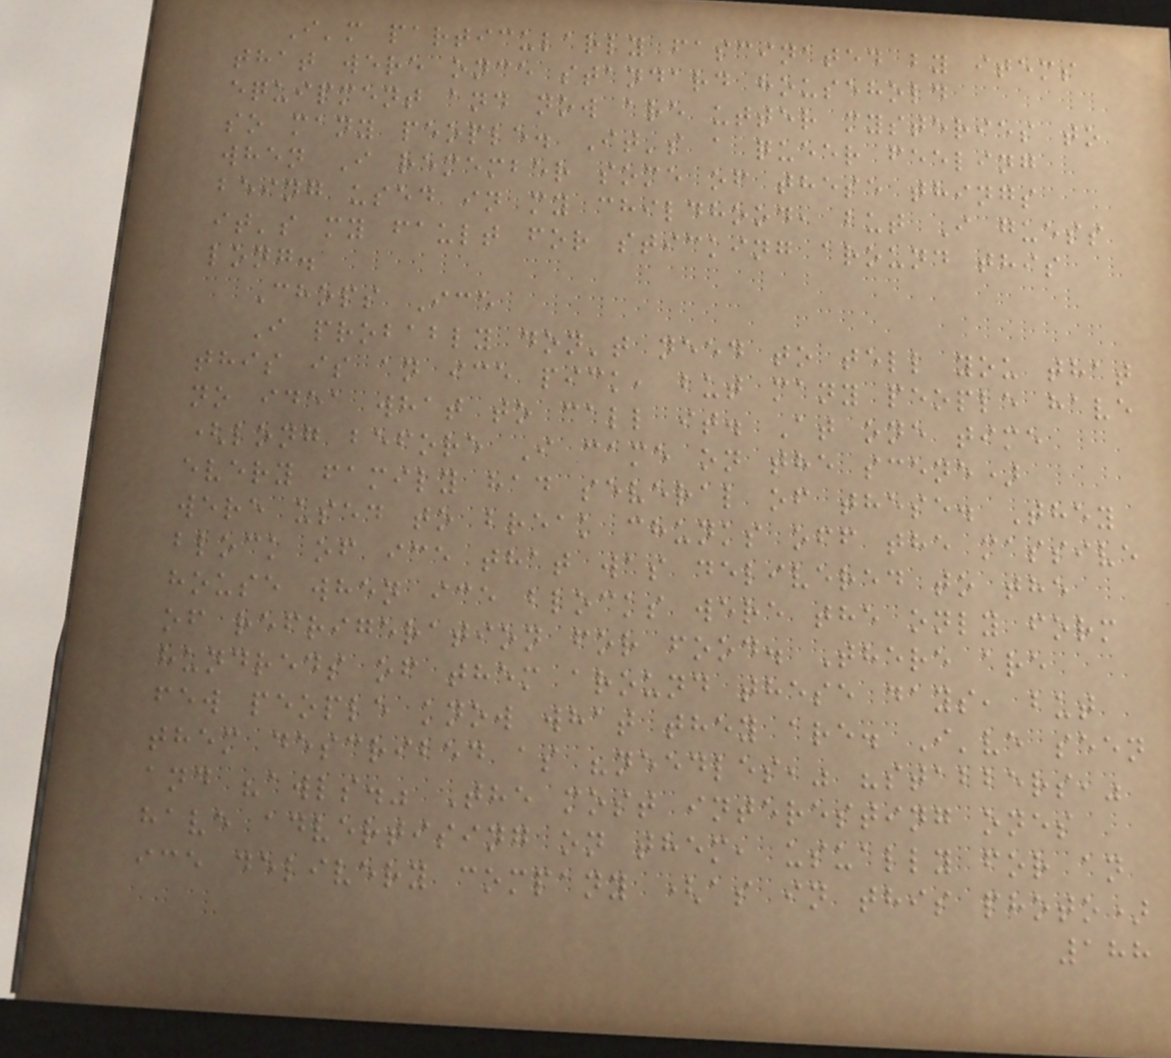I'm particularly fascinated by items
that were once standard household
equipment and now are utter mysteries to
so many people. It's a queer feeling
when I remember some of these things
being used in my childhood, but I guess
it's my fault for sticking around this
long.
Chops Ice
I probably don't need to tell you that
this is an ice pick, but many people have
no idea what to call it. At one time
(long before I came on the scene)
every family had several of these. They
were used to break chunks off the massive
block of ice that was delivered to the
house when ice blocks were the only form
of refrigeration for food. There are
hundreds of them around these days, but
few people know what they are. I've seen
them described as "needles," "stabbers,"
and "awls." The most interesting ones
have advertising on them, usually for an
ice delivery company (as in this photo)
188
